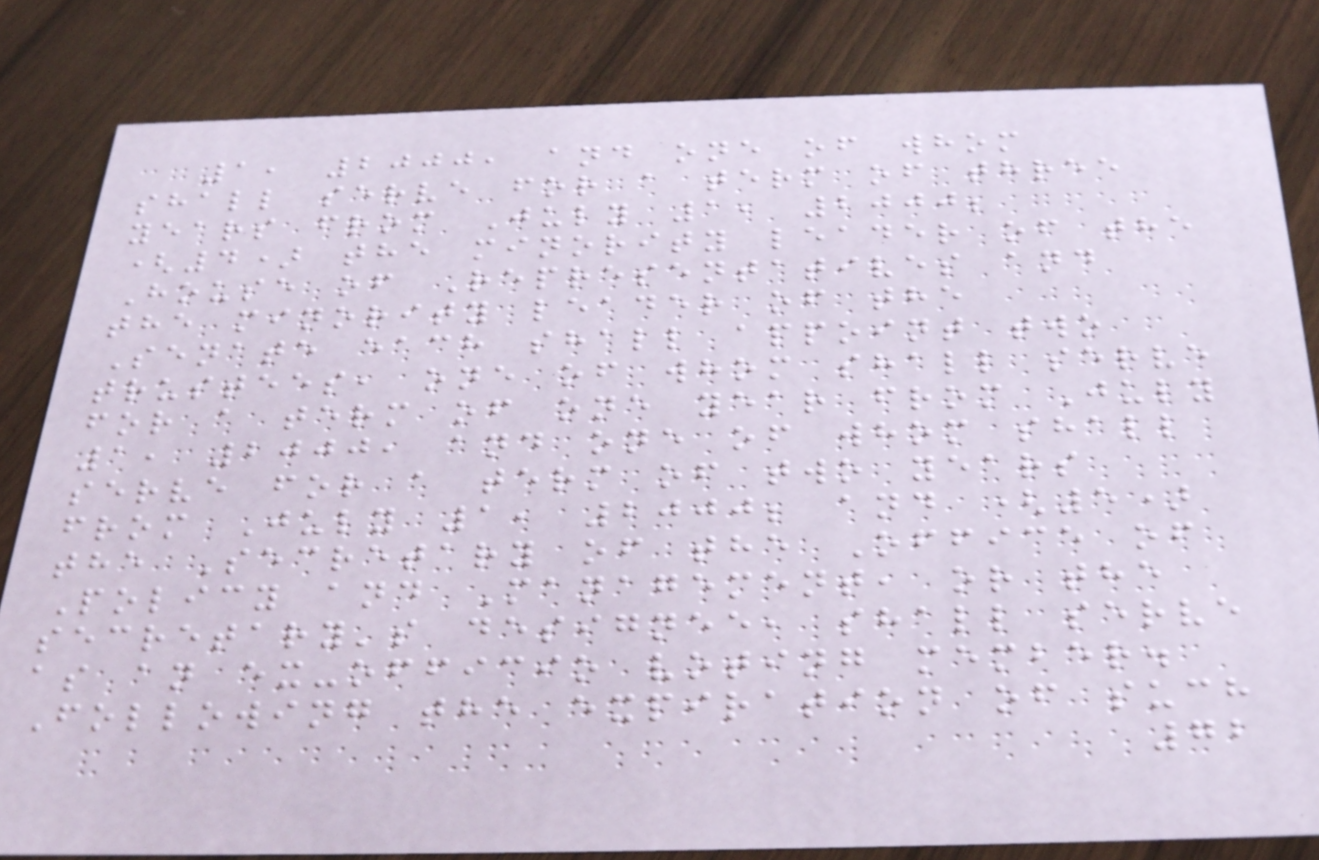1, 2000, and one of whom
shall serve for a term of three
years from July 1, 2000;
(4) the minority leader of the
House of Representatives and
the minority leader of the
Senate each shall appoint two
trustees, one of whom shall serve
for a term of one year from July
1, 2000, and one of whom shall
serve for a term of two years
from July 1, 2000; and (5)
the Secretary of the Office of
Policy and Management, or the
secretary's designee, shall serve
as an ex-officio voting member.
Following the expiration of such
72
